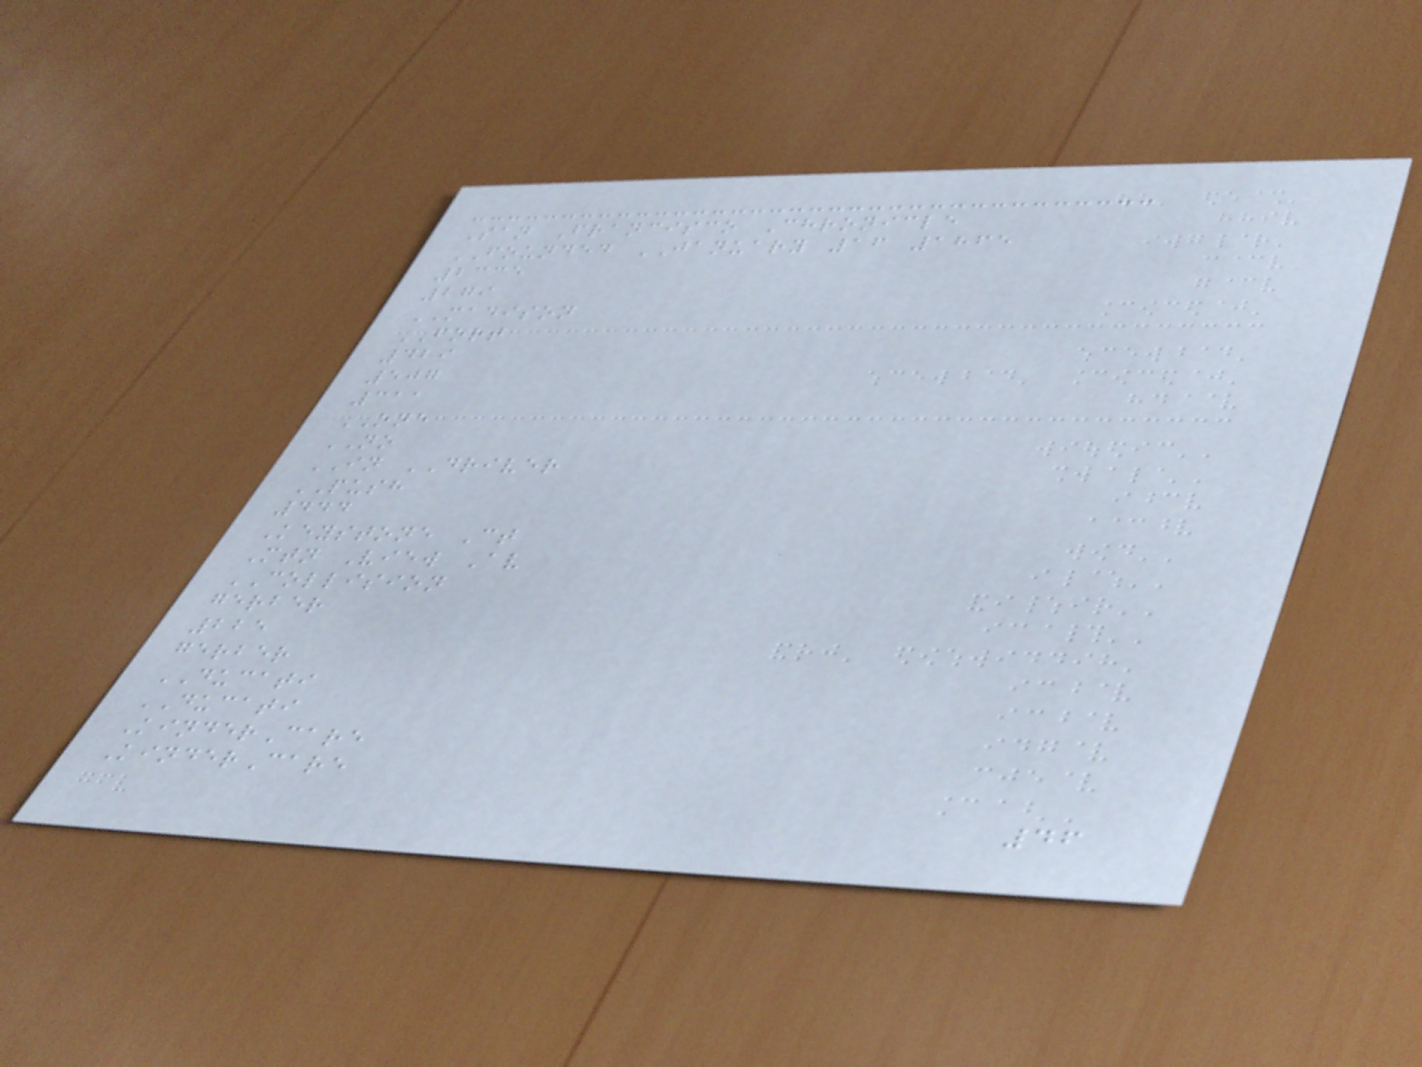San Francisco Chronicle
FOUNDED JANUARY 16 1865
2335
279
MADISON
FORT
429
507
311
ONE
NO
IN DRIVER
PUSH
444
Keystone Ct
Mtn View Av
COLLISION
gerber
225
gerber
DUCATI
DUCATI
KinderCare
KinderCare
46
